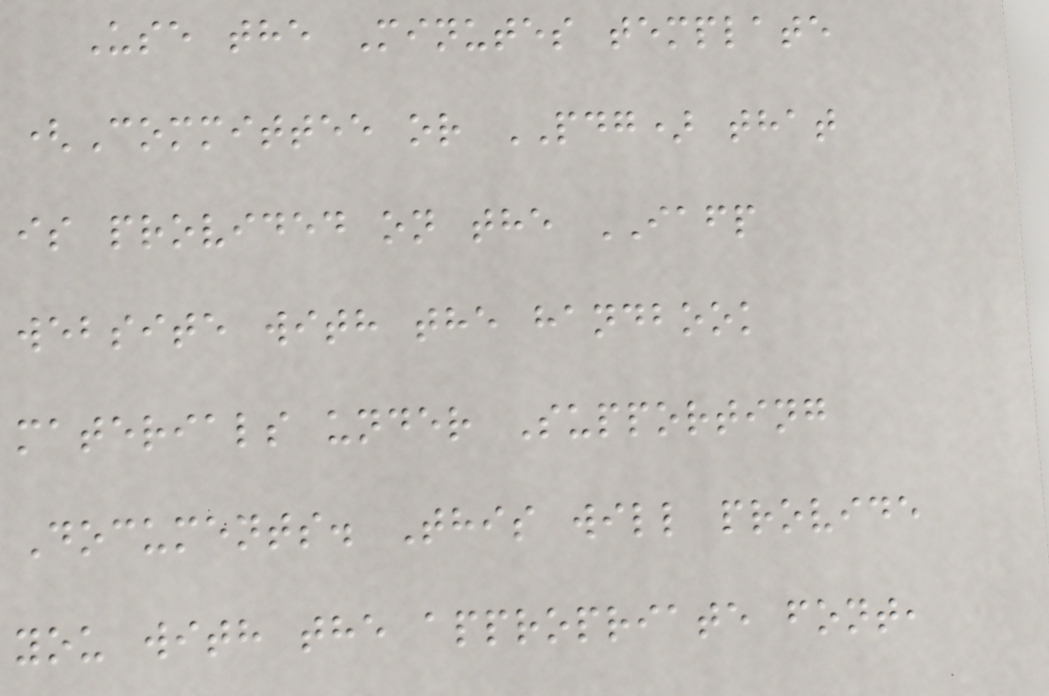Use the Minutes template
(Committee or PDG) that
is provided on the IAFP
website with the handbook
materials under Supporting
Documents. This will provide
you with the appropriate font,
